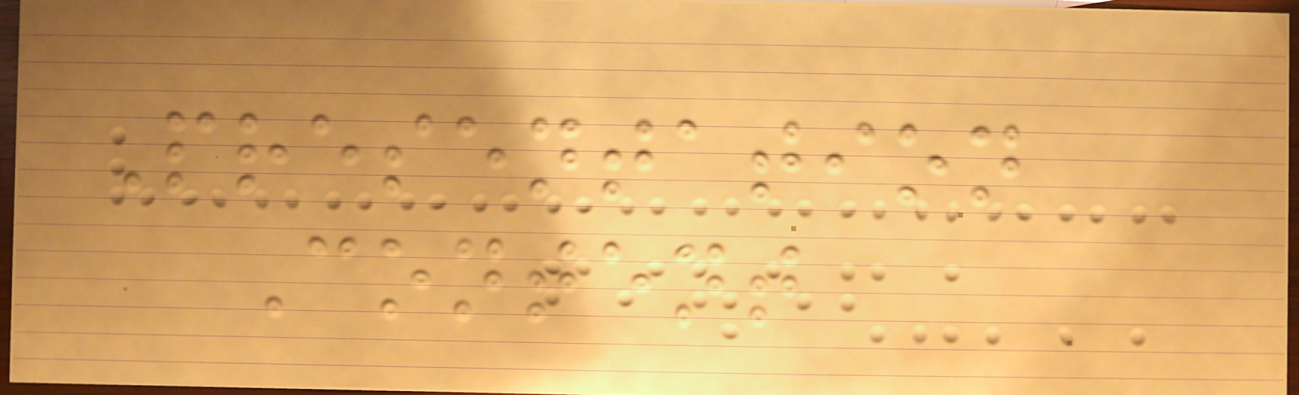Presentation
Content
